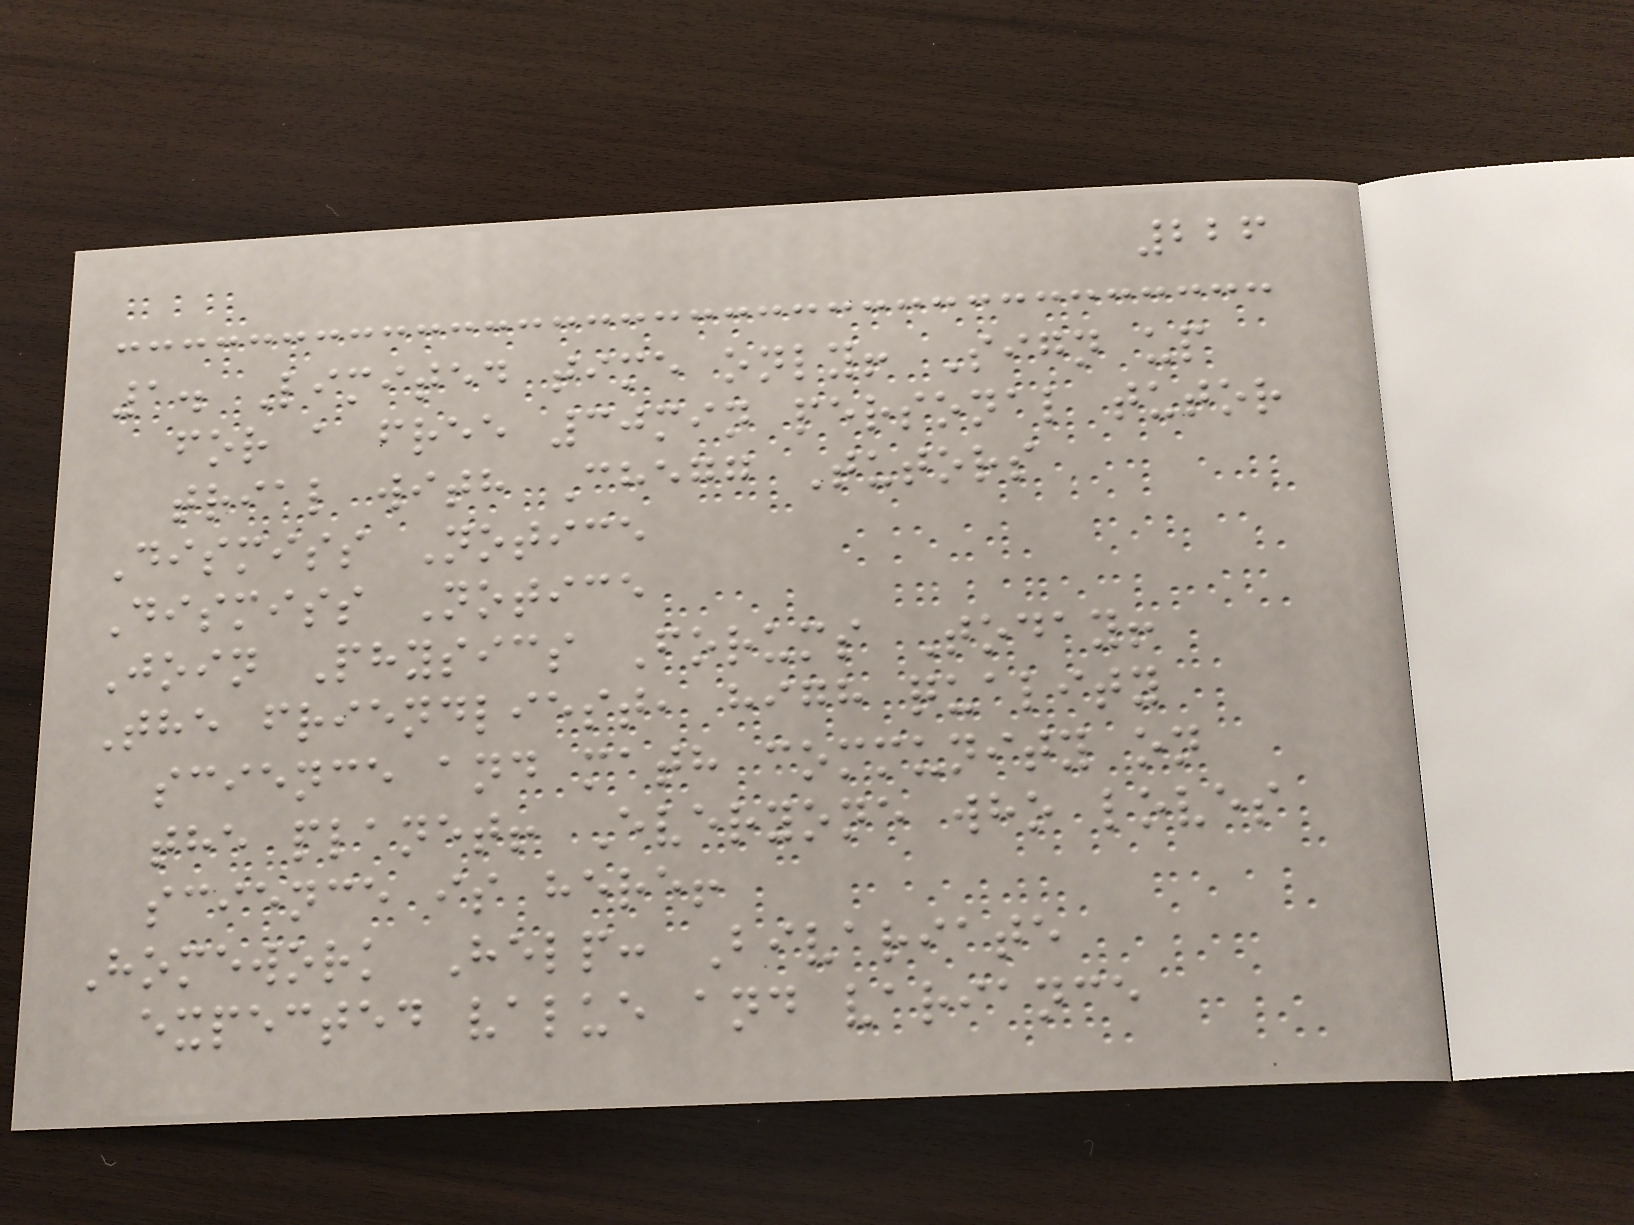226
1. Limited time only! Sign up
for a free 30min personal tutor
trial with Chegg Tutors
Dismiss Notice
Dismiss Notice
Join Physics Forums Today!
The friendliest, high quality
science and math community on
the planet! Everyone who loves
science is here!
Homework Help: Bivariate
expected value and variance
